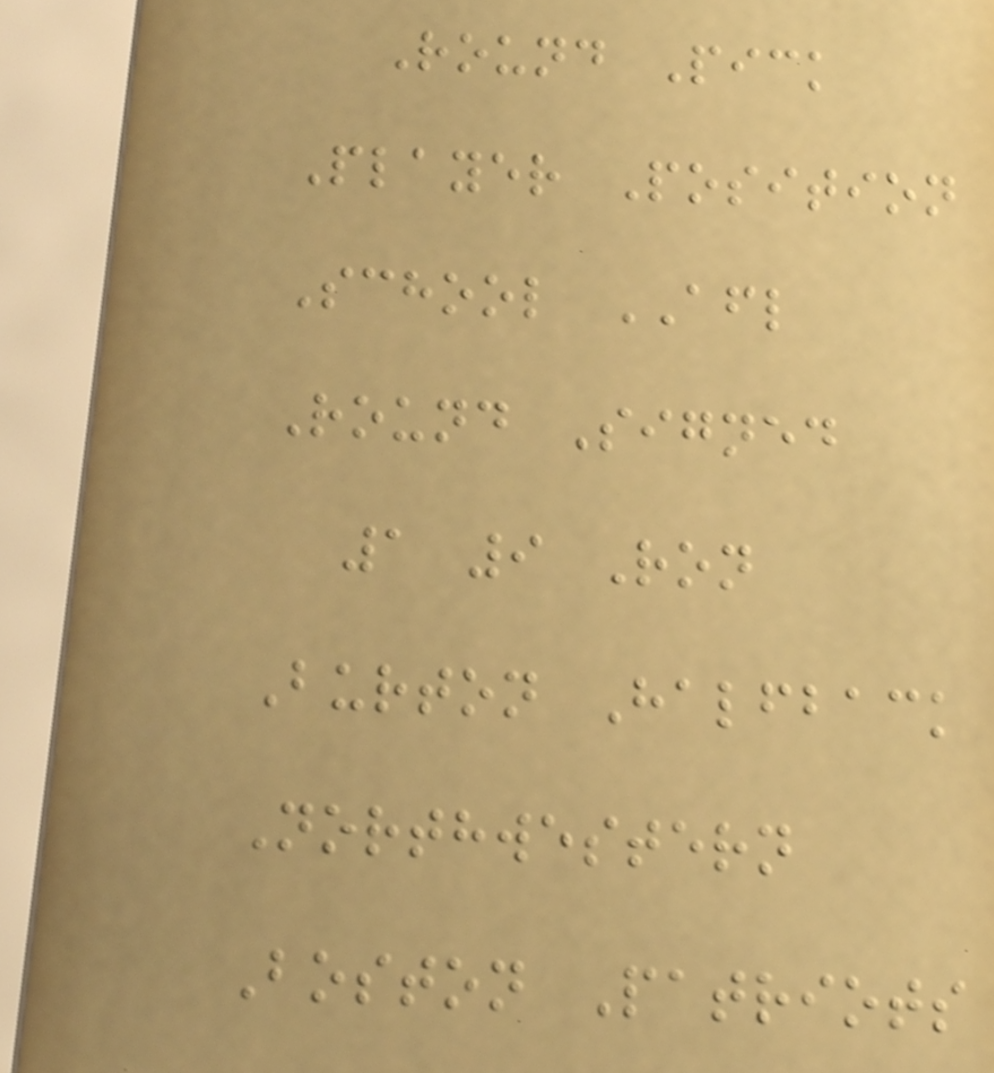Round Pick
Player Position
School AFL
Round Signed
1 9 Ron
Burton Halfback
Northwestern
Boston Patriots
